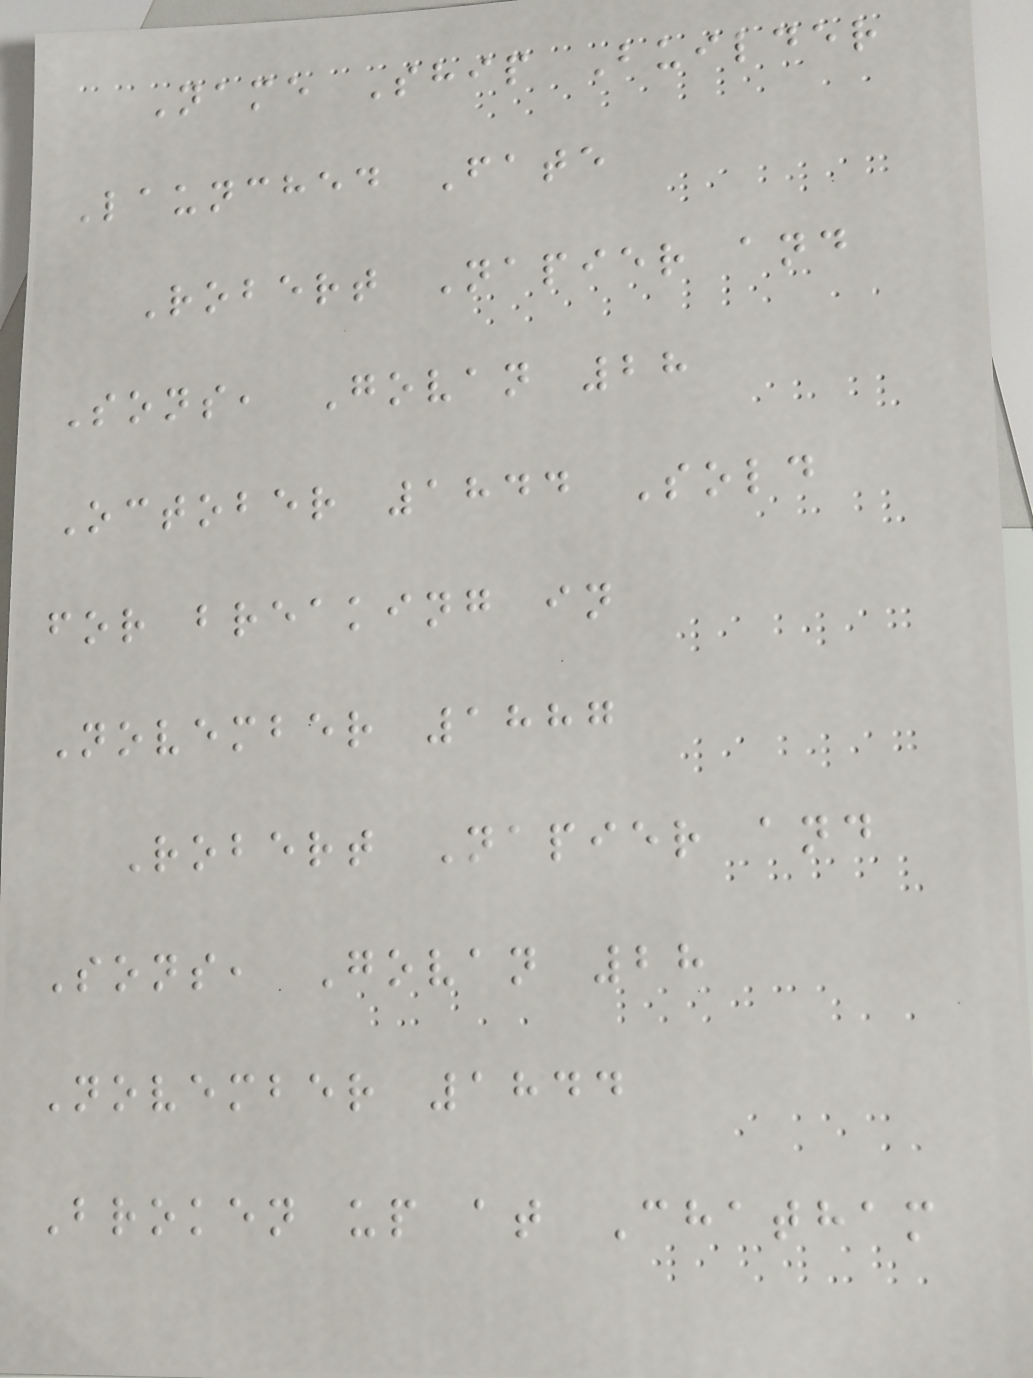Name Ship Builder
Launched Fate
Robert Napier and
Sons, Govan 28
October 1844 Sold
for breaking in
November 1887
Robert Napier and
Sons, Govan 28
November 1844
Broken up at Chatham
